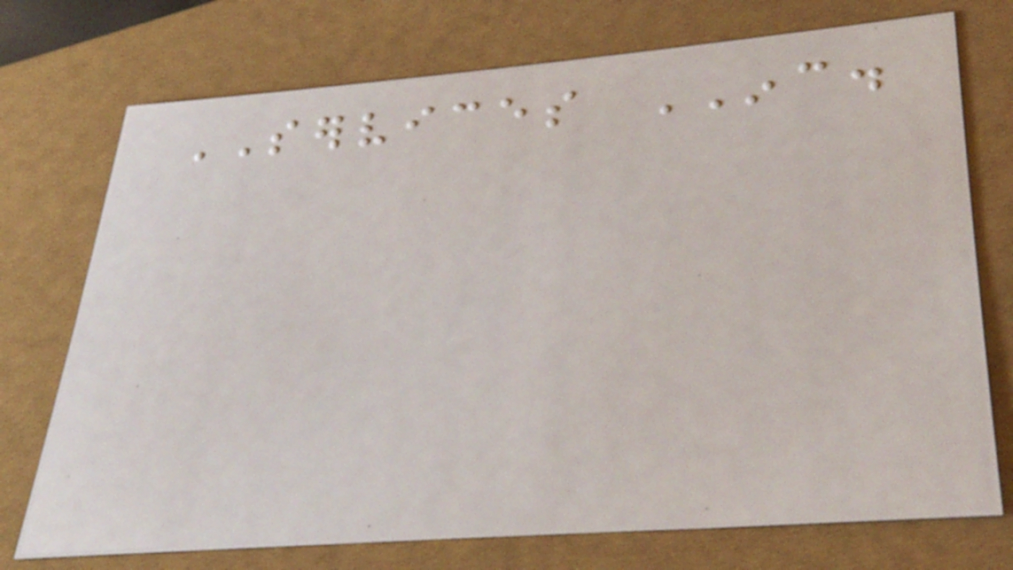SERVICES INC.
